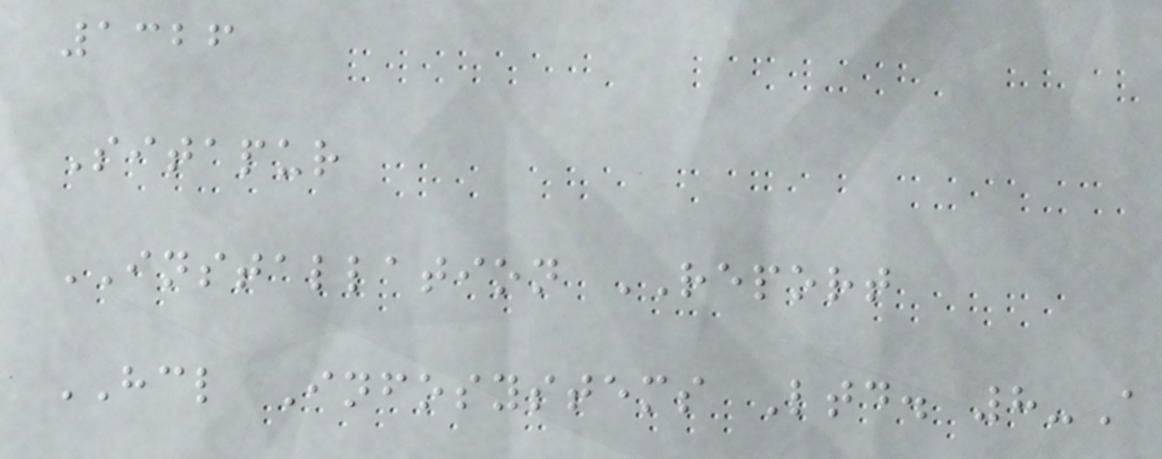1326
Sitapur
INSTALLATION REPORT
HCL Infosystems Ltd. 8-A
